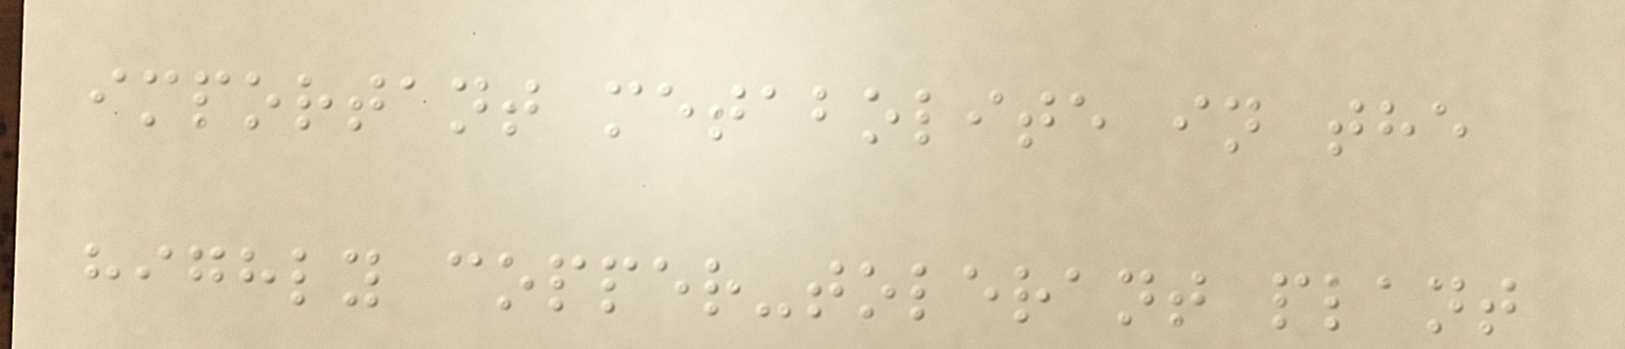important metabolite in the
highly copper-tolerant plant
